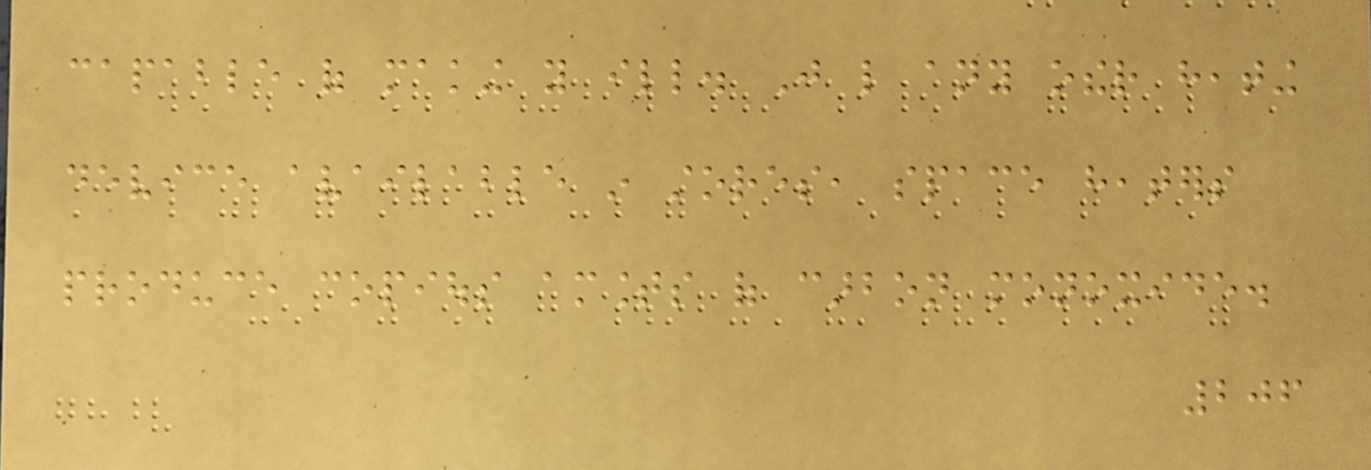capable of making you ill. Just like any other heating
device available in stores, space heaters
produce copious amounts of carbon monoxide.
206
